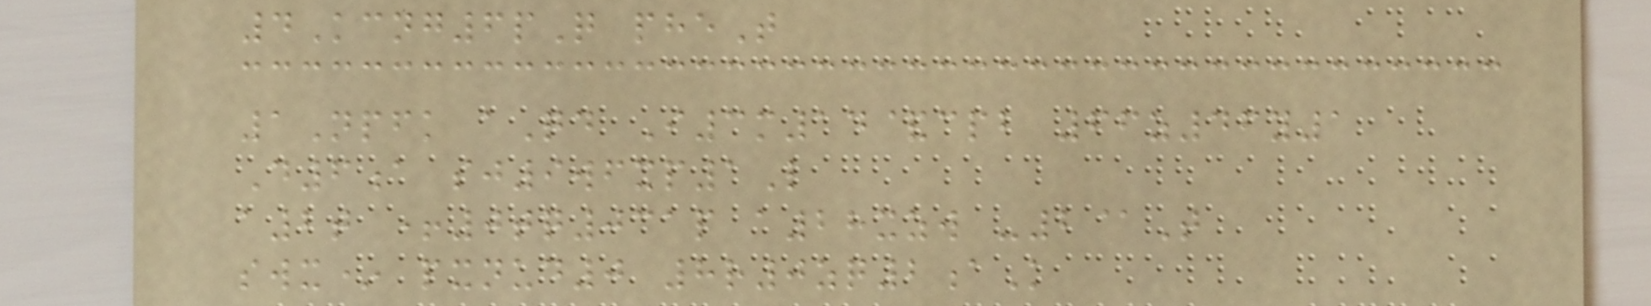4Kcng6pQ pheT
1Npfk aQd I3m14&cpb 66z46y1
D6a sj9wfxp1L
a2t +0tq031p a28xzw -2@T
swx* pxnud0 8r0zq2aK
